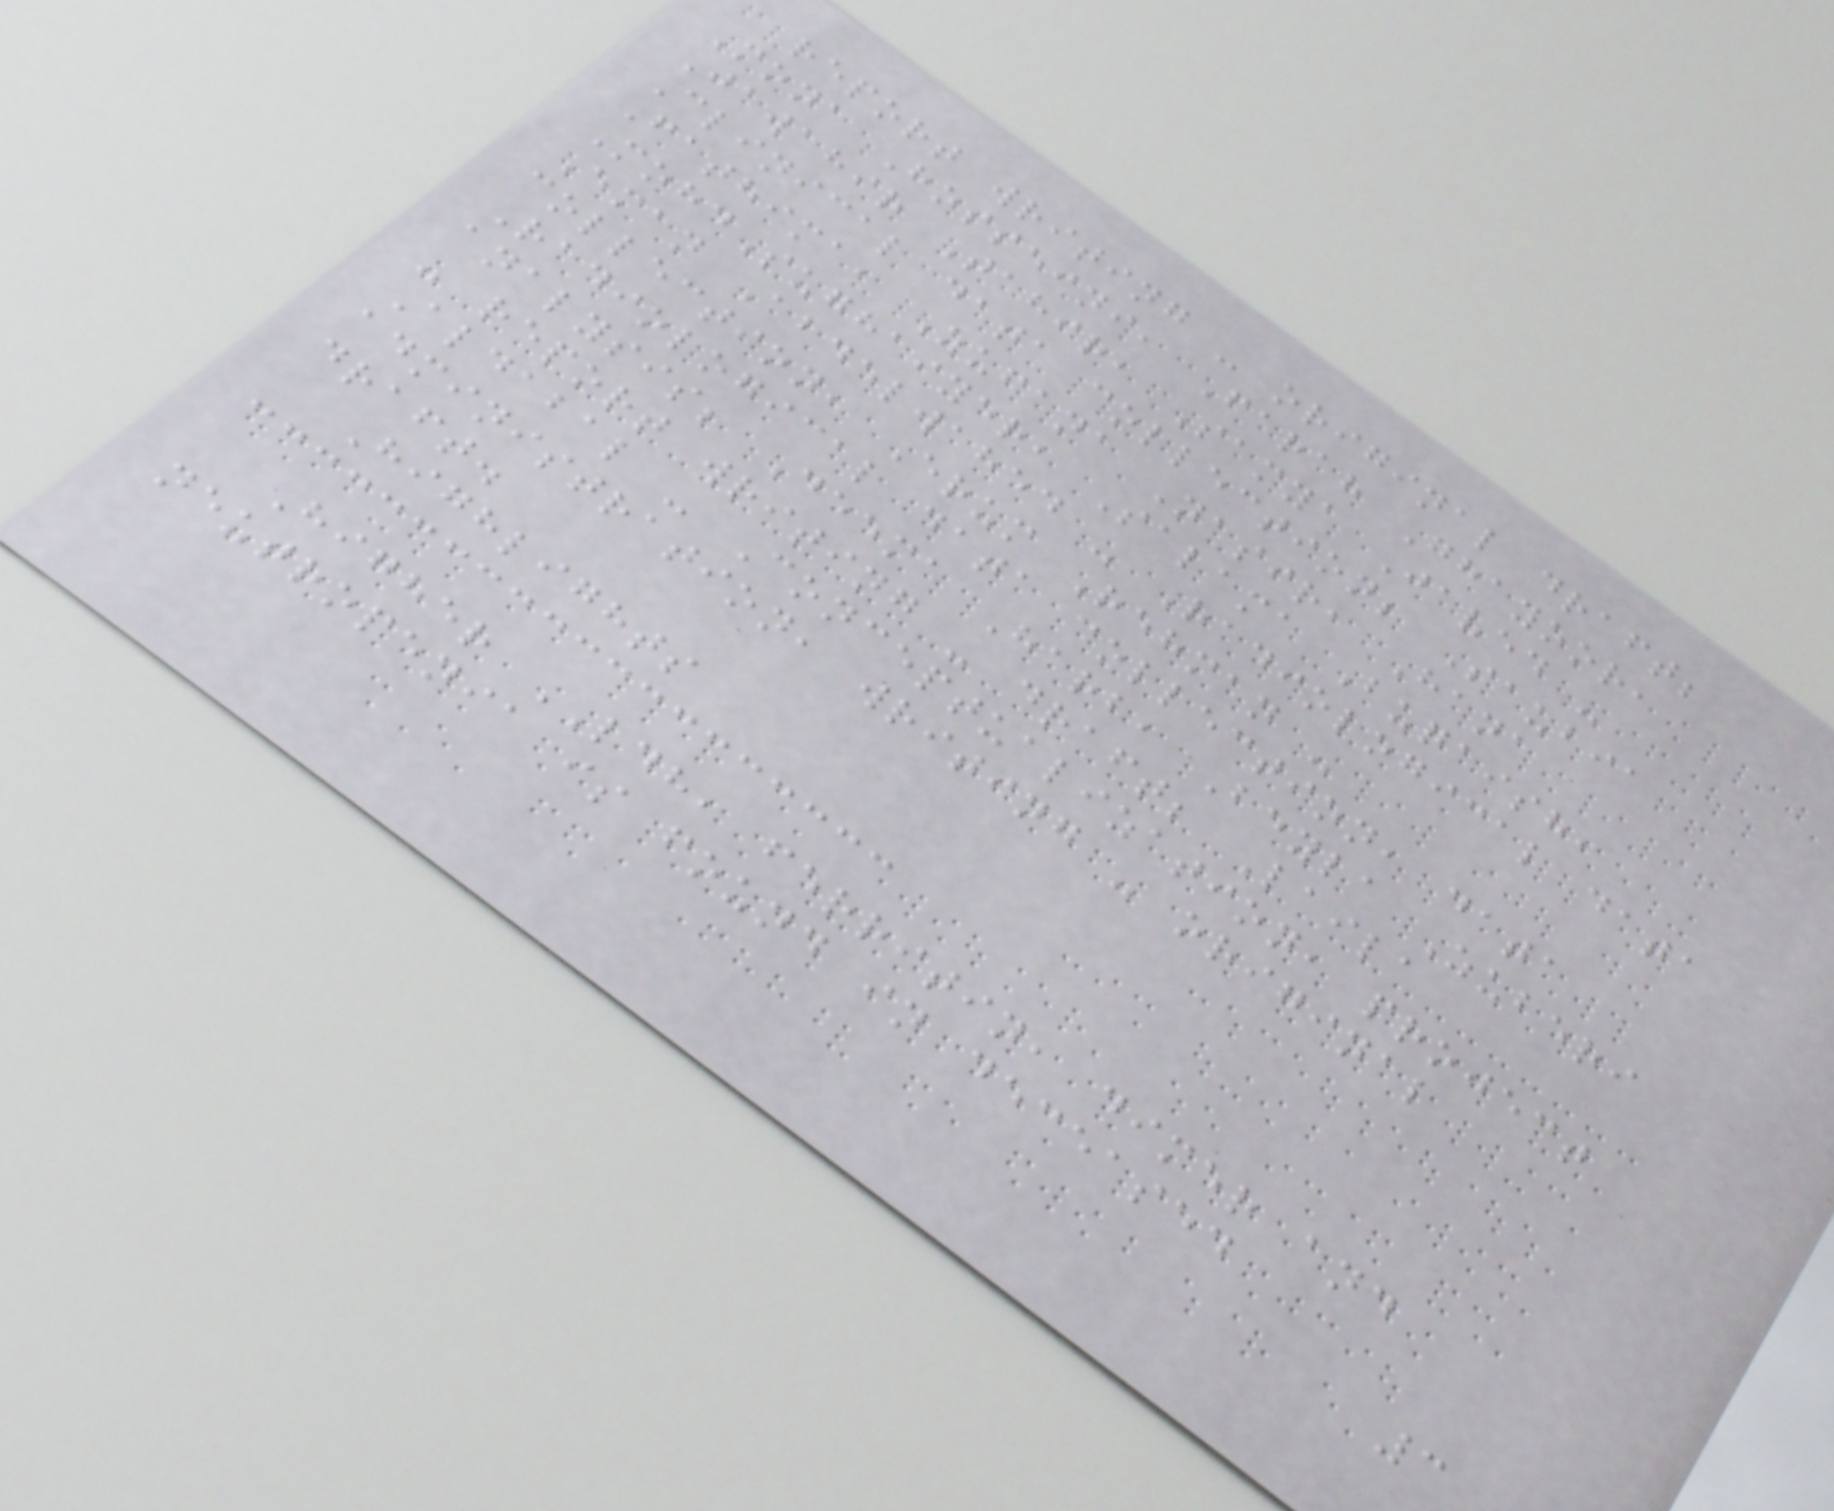report writing - original draft;
Mona Hosseini, Farah Ghayoor,
Jawahir Tahir, Samya Javed -
Clinical data collection; Saubia
Fathima, Zufana Nasir, Hana
MohdSughaiyer, Salama Buqaish,
Eman Abdelwahed - Radiological data
collection, Erum Rehman -
Radiological data collection, data
analysis; Deema Harb, Beyla Zuberi
- report writing - draft; Laila
Aldabal - Conceptualization, project
administration, writing - original
draft.
Highlights
Higher LDH, ferritin, dimer and
neutropenia is found in deceased
3
